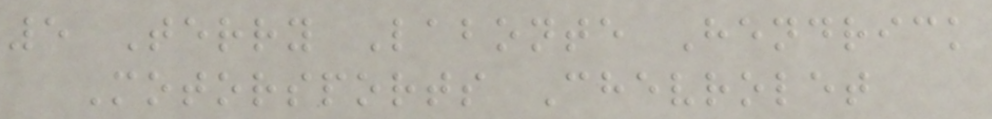5 Terry Labonte Hendrick
Motorsports Chevrolet
